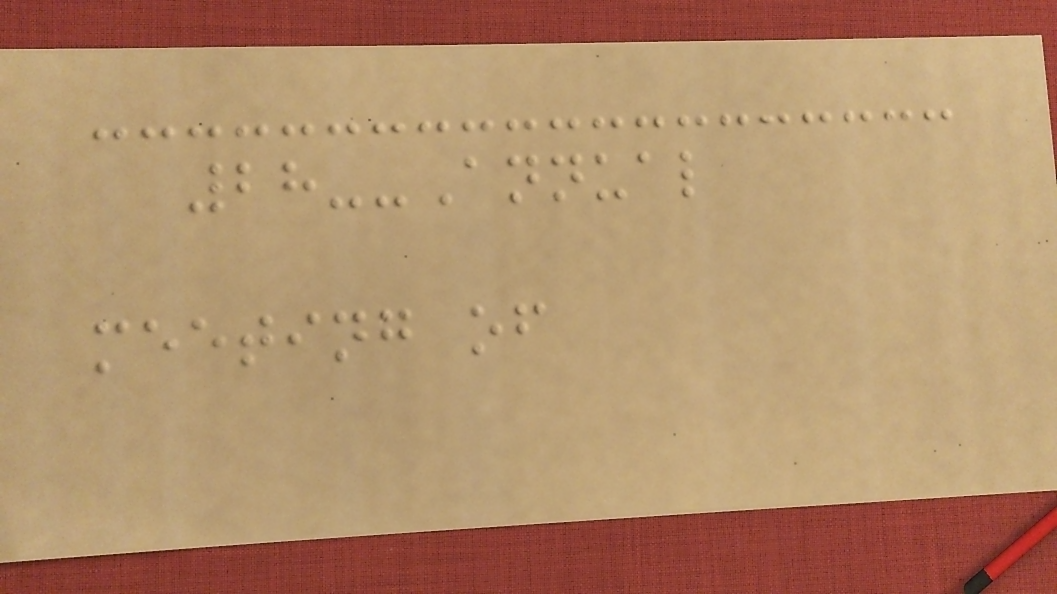28--Annual
meeting of
